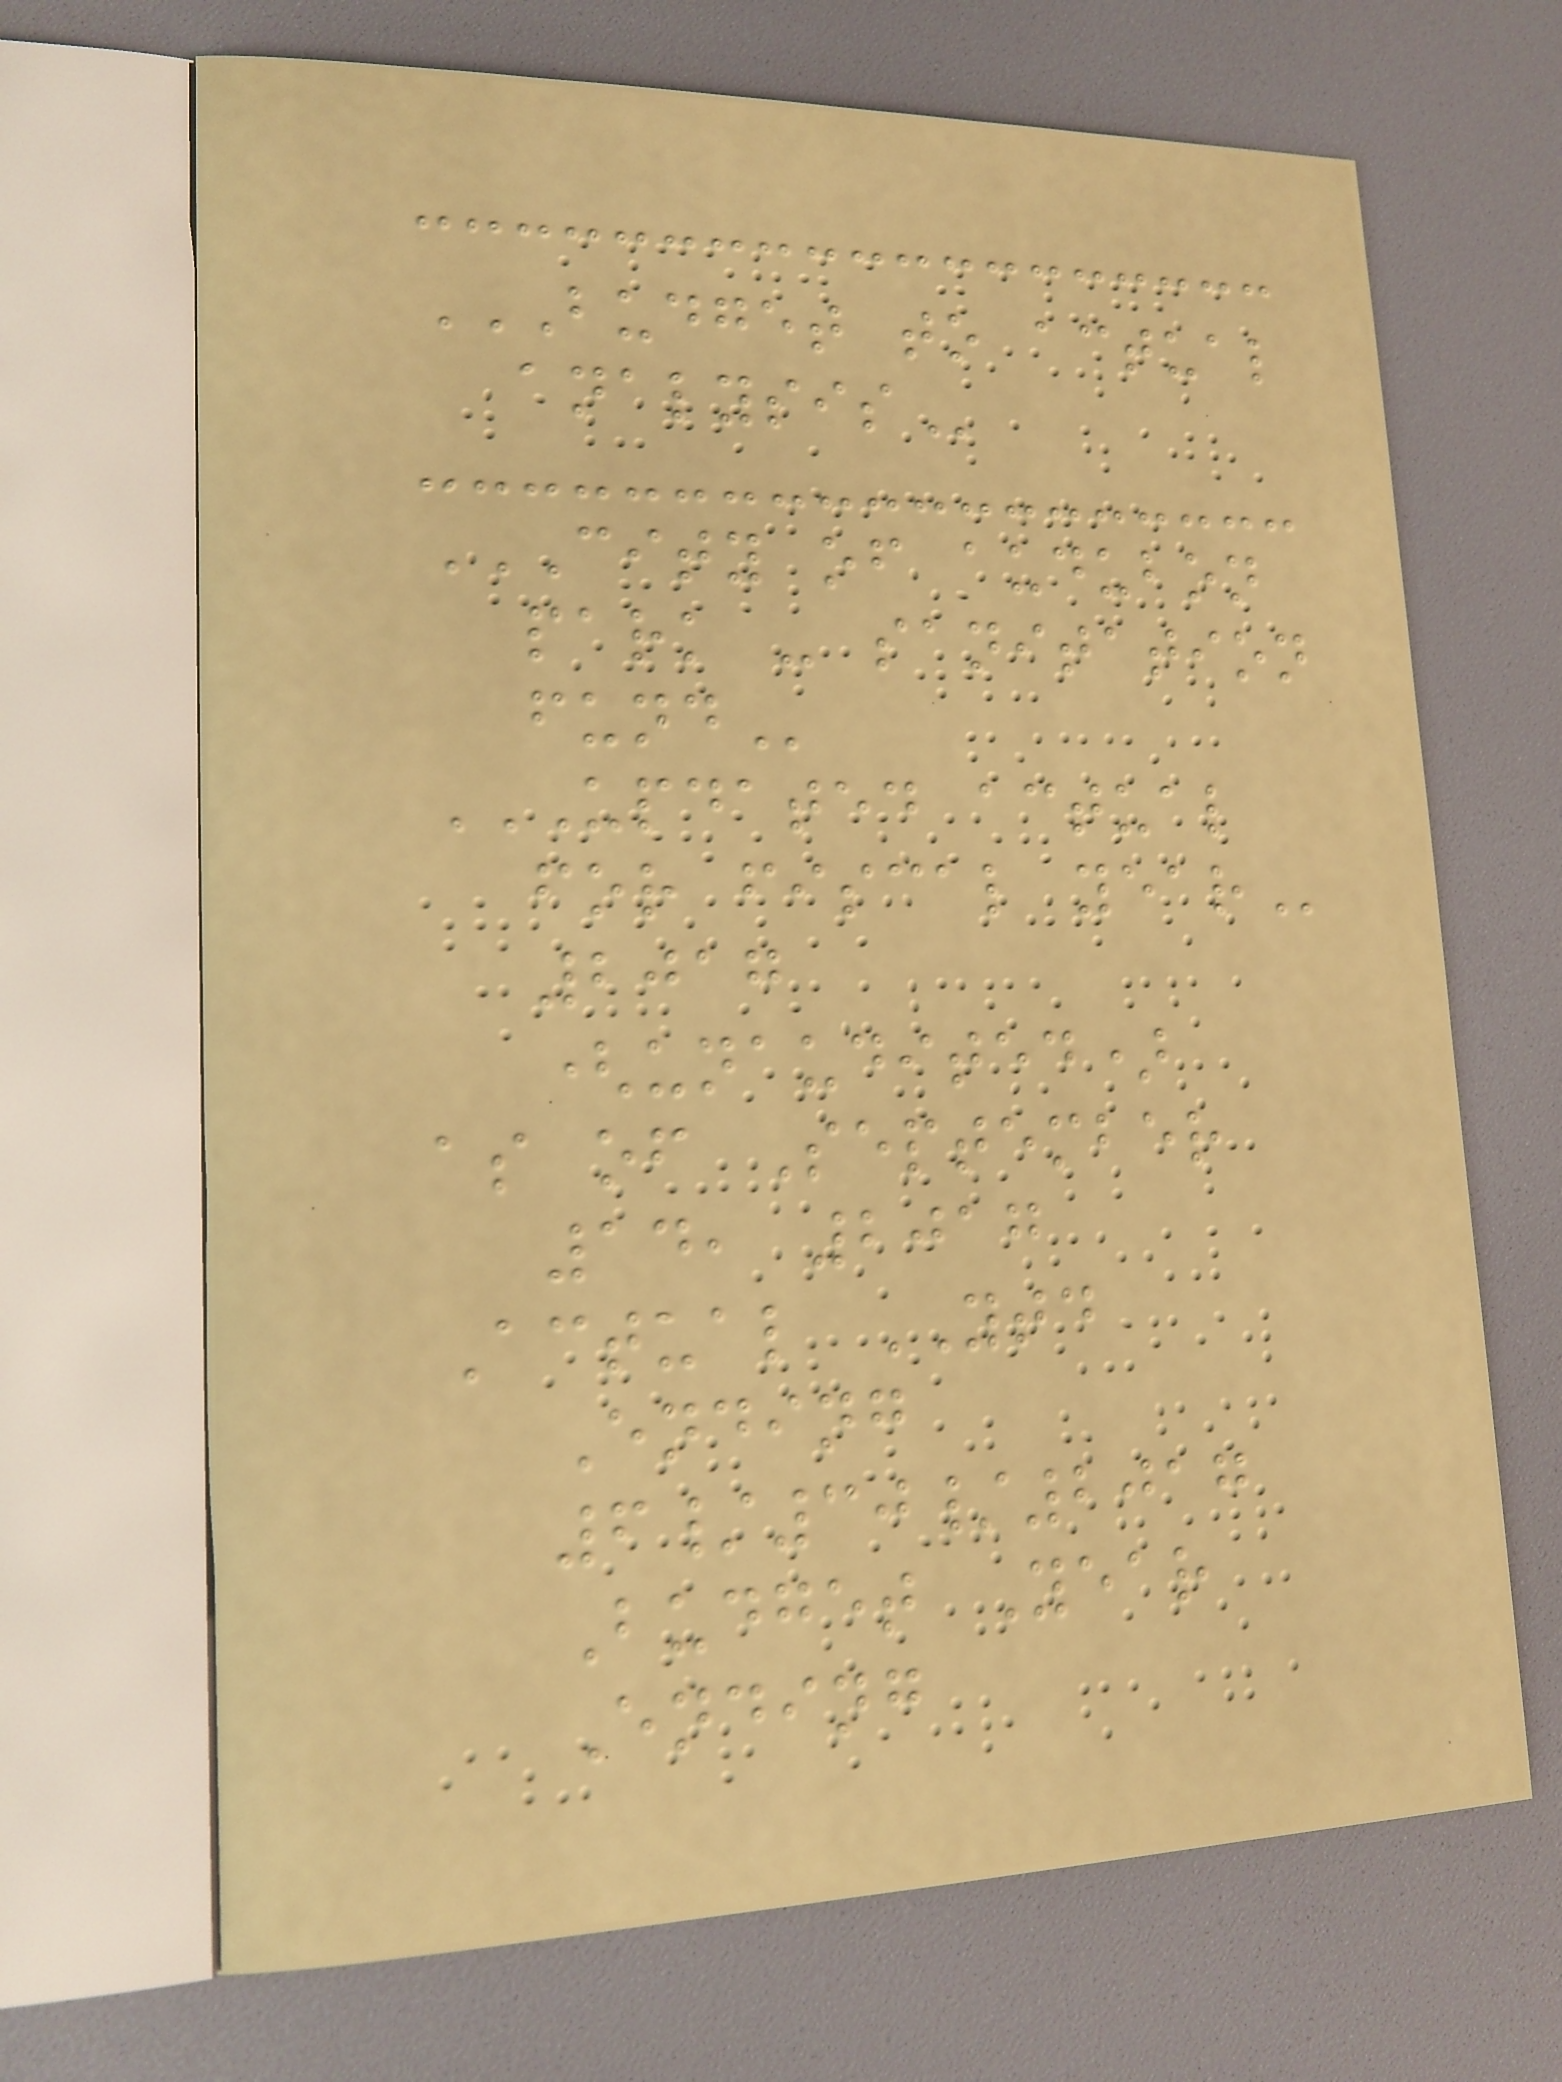BUDGET TO ACTUAL
ANALYSIS
CITY OF AUDUBON
PARK - SANITATION
FUND
UPDATED ACTUAL
FOR FISCAL YEAR
2017
(unaudited)
as of September
14, 2017
Actual YTD
Ending
6/30/2017
Budget Year
Ending
